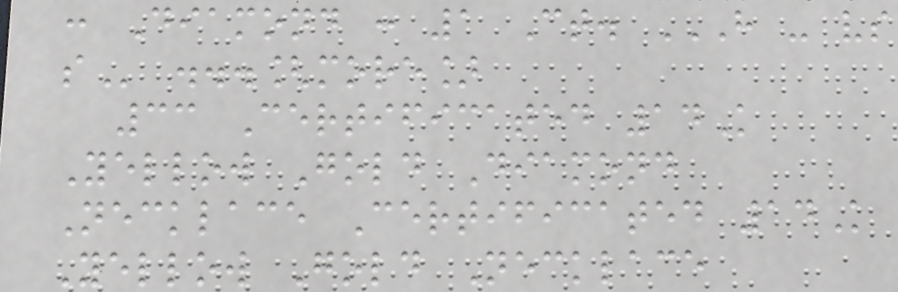: Diamond : 1 Ct. H - VS
S ...[more]
33 Certificated 14K
Yellow Gold Diamond
Necklace Certificated 14K
Yellow Gold Necklace
